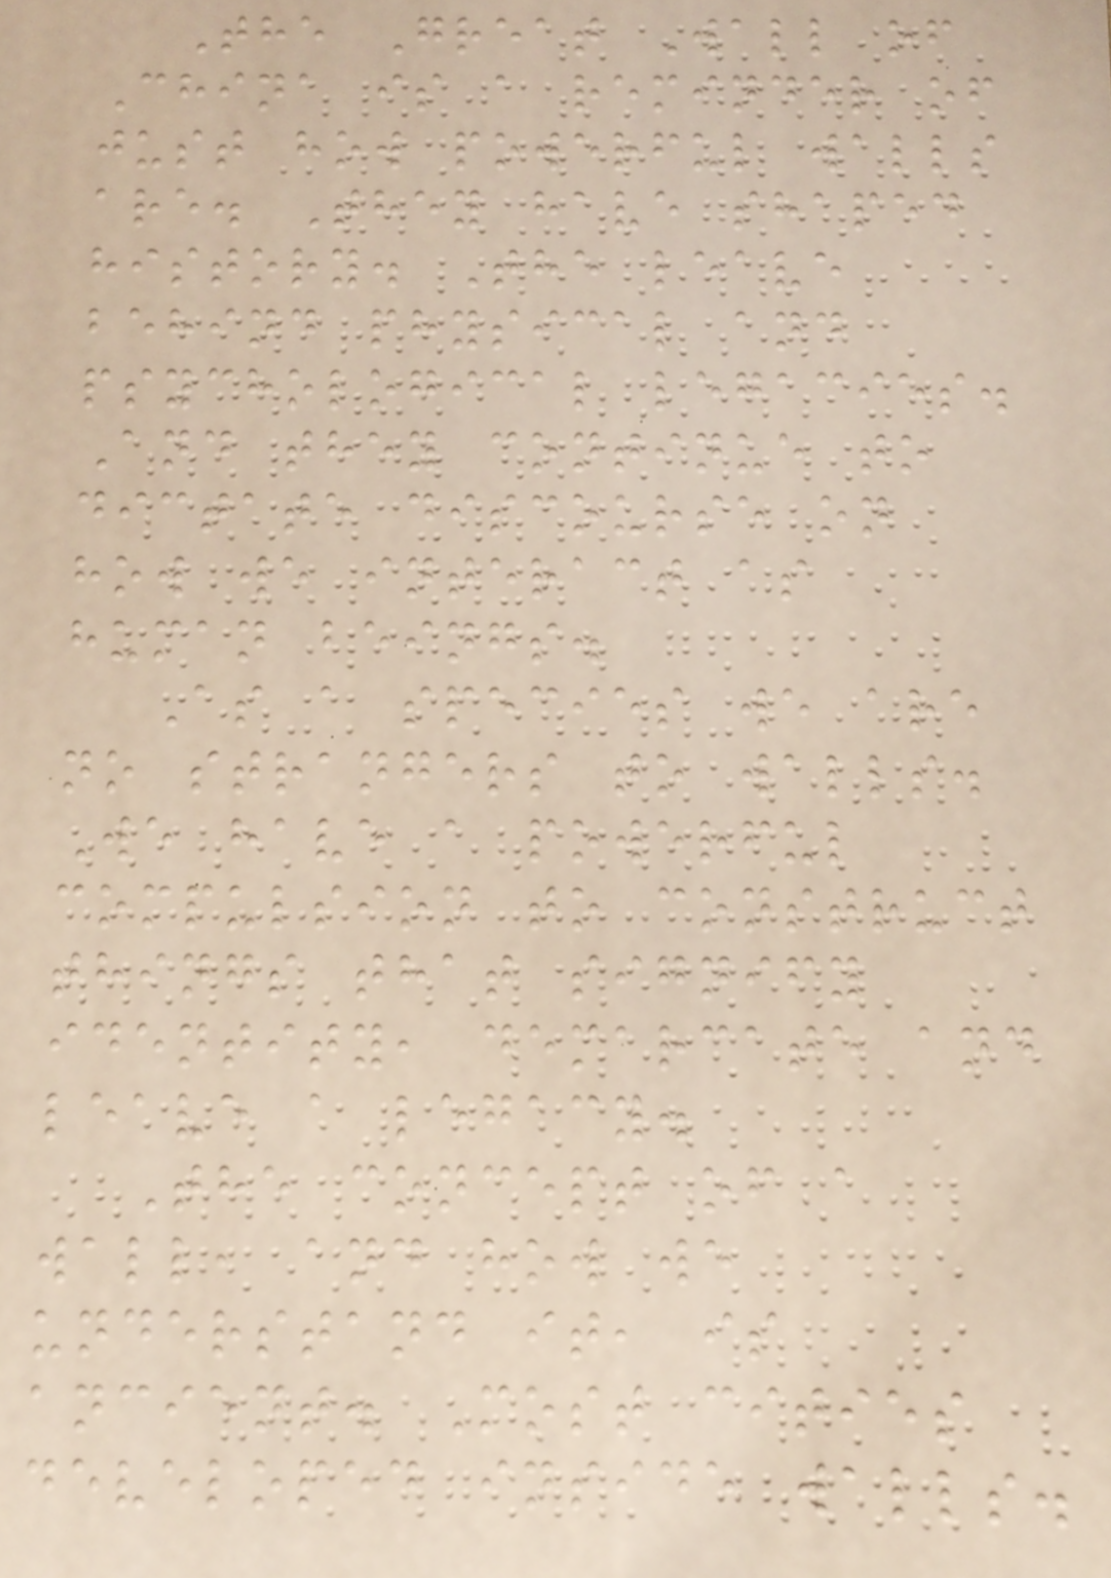The Great Wall of
China is a reminder of
just how powerful walls
are. They have shaped
history. The leave
behind physical and
psychological legacies.
And they continue to
dictate discourse on
how we interact as
human beings.
As a species we are
no strangers to walls.
We have a powerful
compulsion to construct
things that signify
identity, demarcate and
leave a legacy.
The concept of a
wall, and how we
understand it, is
ancient. Most cities
developed inside walls.
